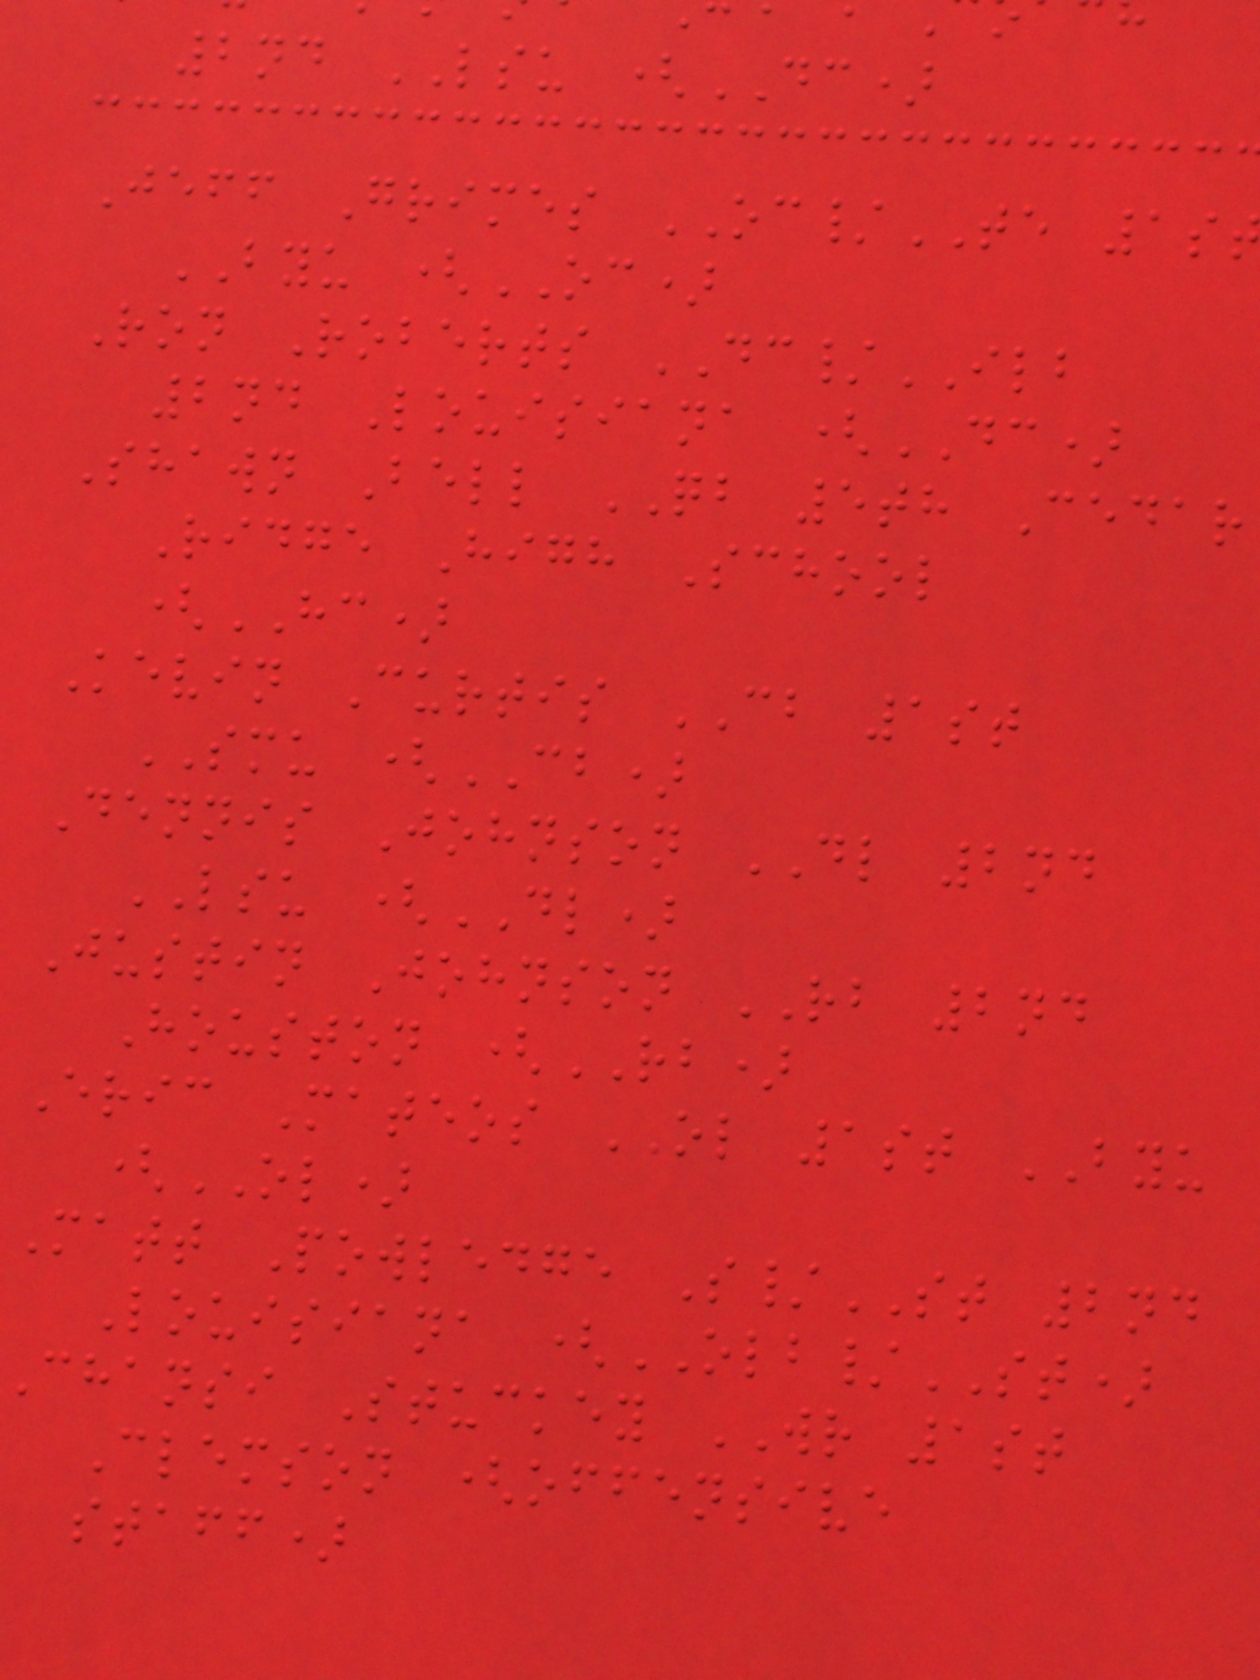2nd LSU (DC)
Jeff Grimes OC/TE 1s
BYU (OC)
Ron Roberts DC/ILB
2nd Louisiana (DC)
Shawn Bell QB 5th Cedar
Ridge High School
(HC)
Kevin Curtis CB 1st
SMU (CB)
Dennis Johnson DL 2nd
LSU (DL)
Justin Johnson RB 2nd
Houston (RB)
Eric Mateos OL 1st BYU
(OL)
Matt Powledge S/ST 2nd
Louisiana (OLB/ST)
chansi Stuckey WR 1st
Clemson (offensive
staff)
